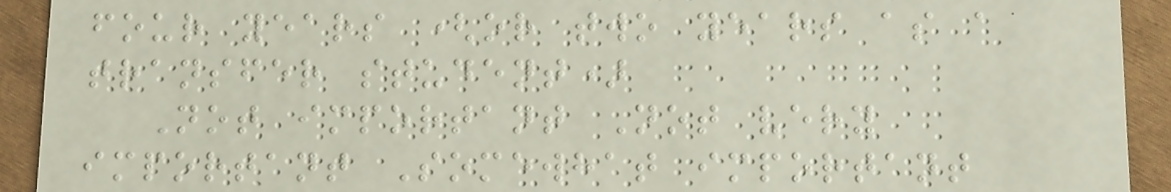four years (or two years as a
transfer student)
Not important Not very
important Somewhat important
